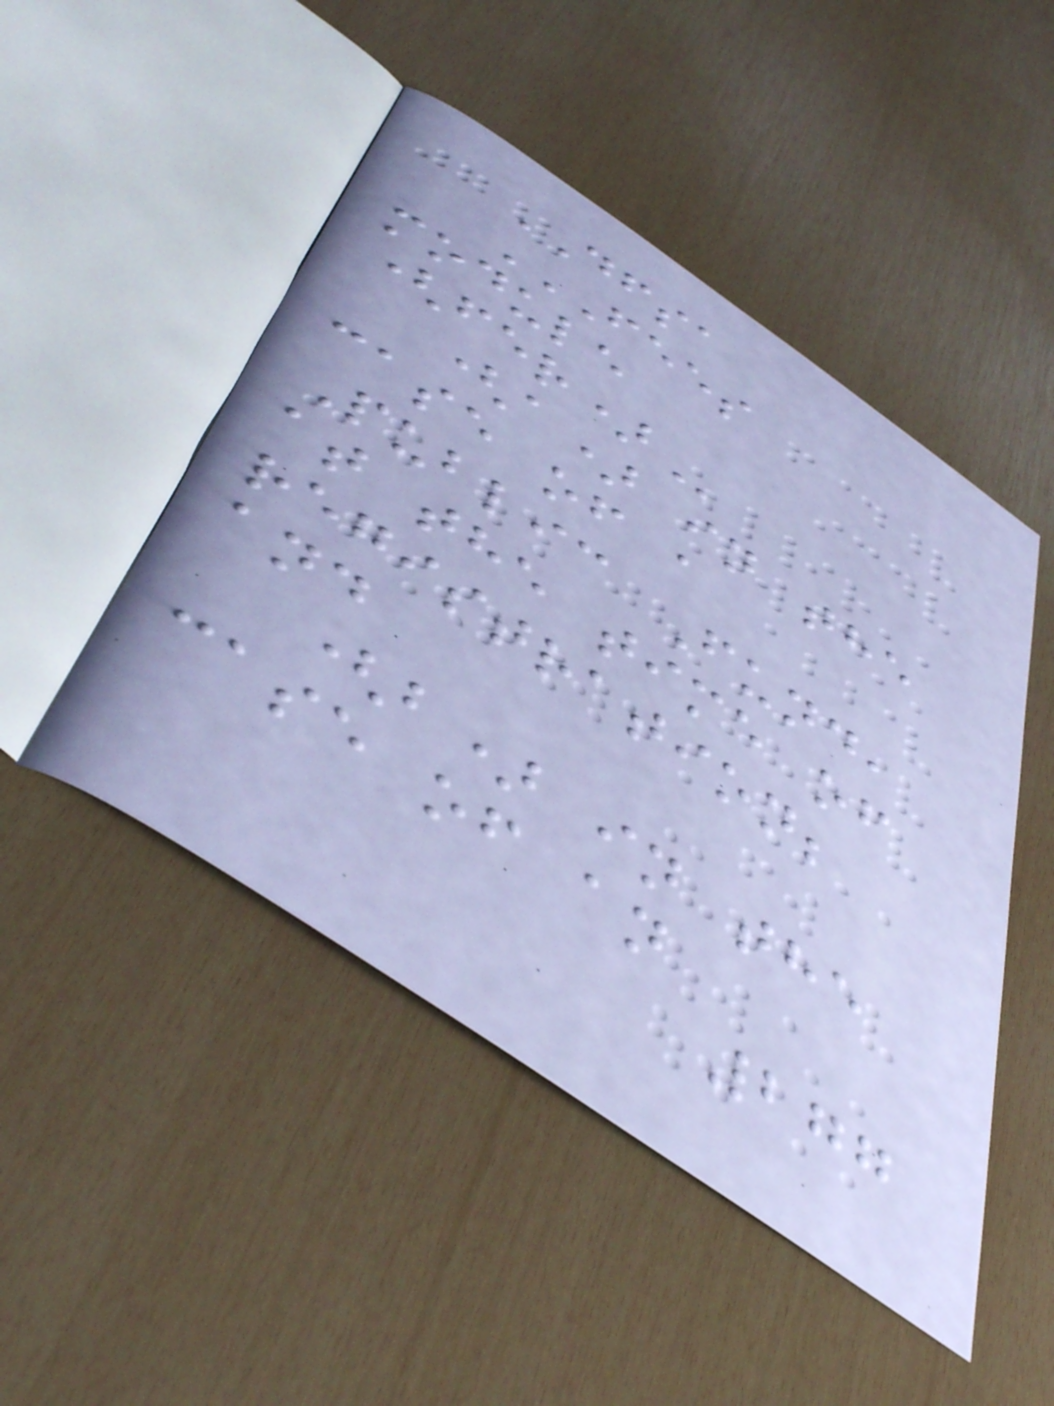DFSA
FEES
MODULE
(FER)
(a) in the
case of a
Public Fund,
at the time of
registration;
and
(b) in the
case of an
277
